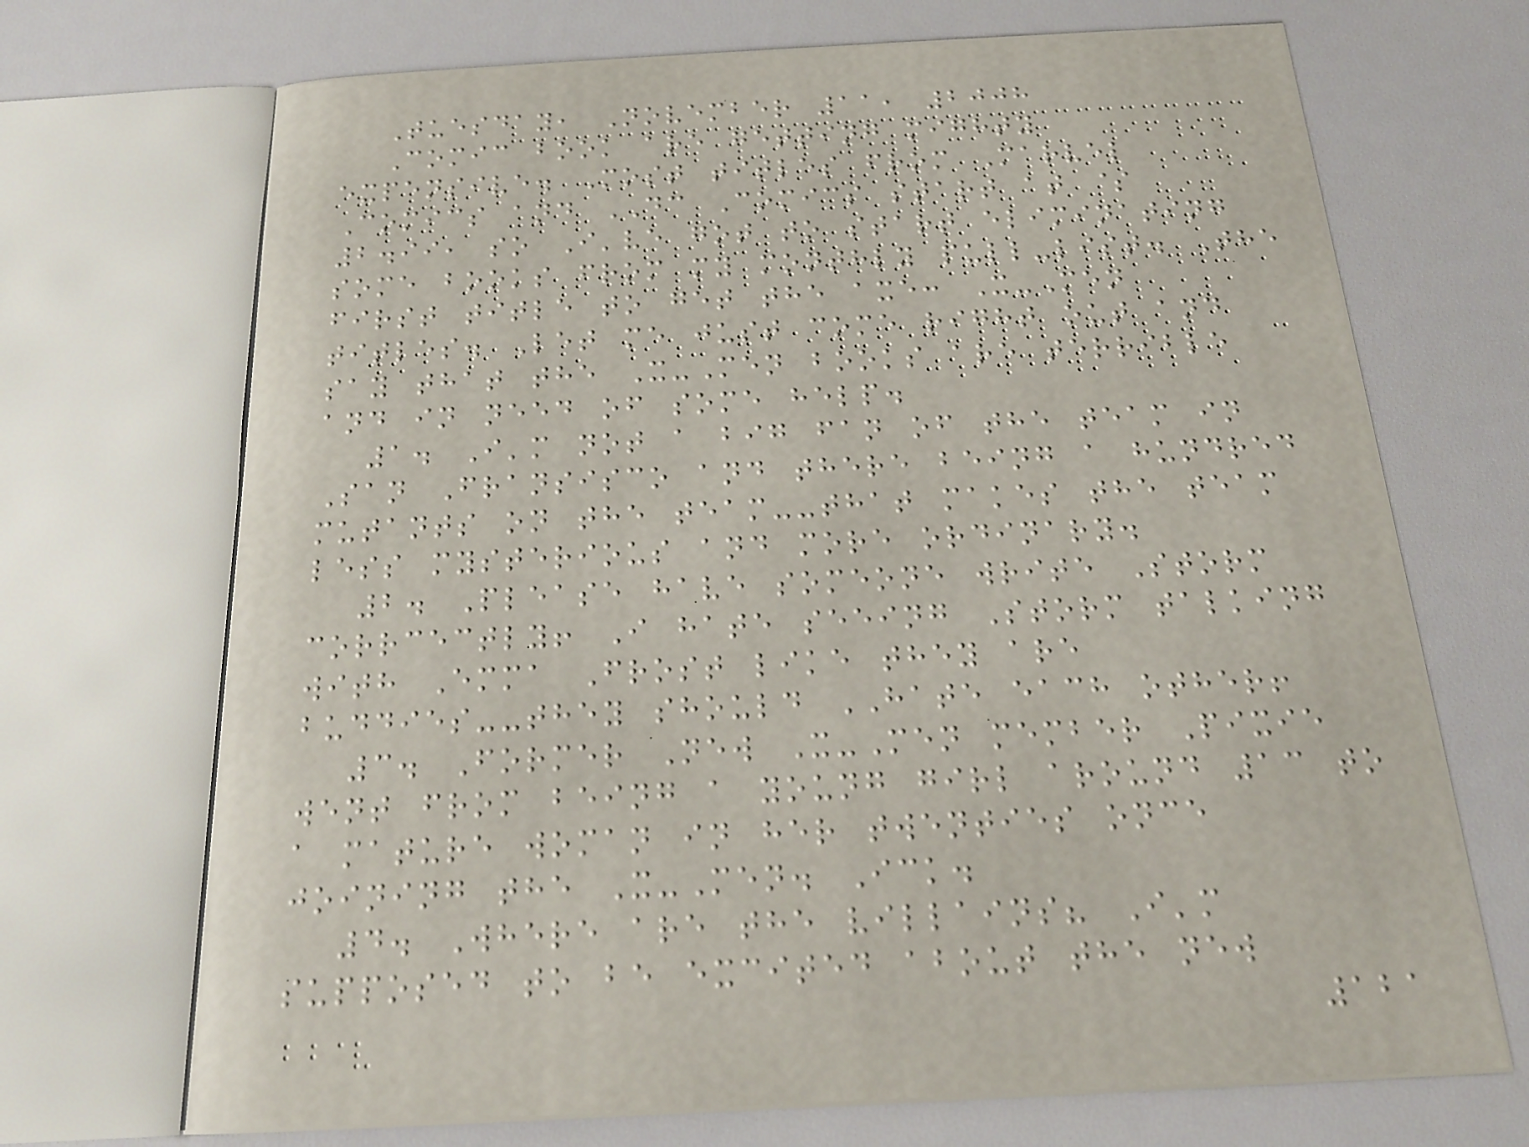Tuesday, November 11, 2008
Comic book are getting mighty
expensive. Most titles from Marvel
Comics and DC Comics start at $
2.99, so I've got to start eliminating
some books from my monthly pull-list. The
first title to get the axe: X-Men
titles. Let me just come right out and
say that the X-Men books are terrible
and in need of some help.
1. I'm not a big fan of the team in
San Fransisco and there being a hundred
mutants on the team--that makes the team
less mysterious and more ordinary.
2. Please have someone write Storm
corrcectly! I hate seeing Storm talking
with Emma Frost like they are
buddies--they should HATE each other!
3. Former New X-Men member Pixie
went from being a young girl around 13 to
a mature woman in her twenties once
joining the X-Men. Ick.
4. Where are the villains? I'm
supposed to be excited about the new
121
